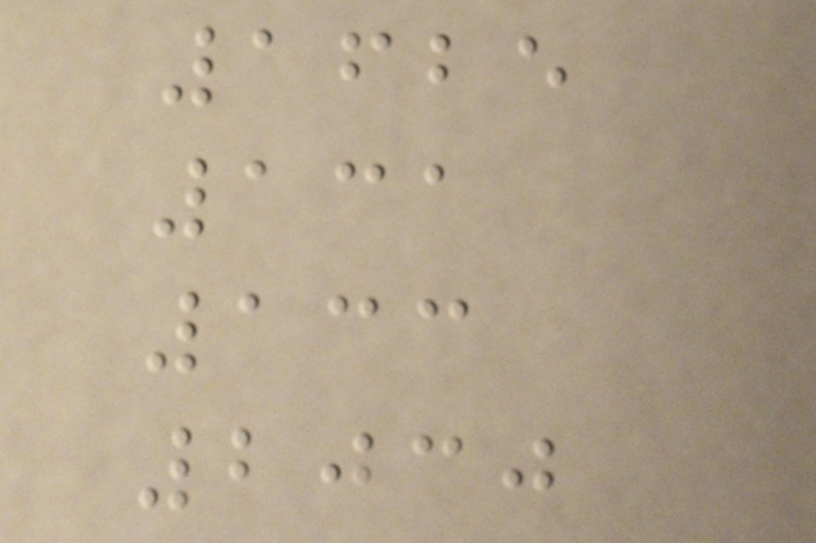1625
131
133
2030
